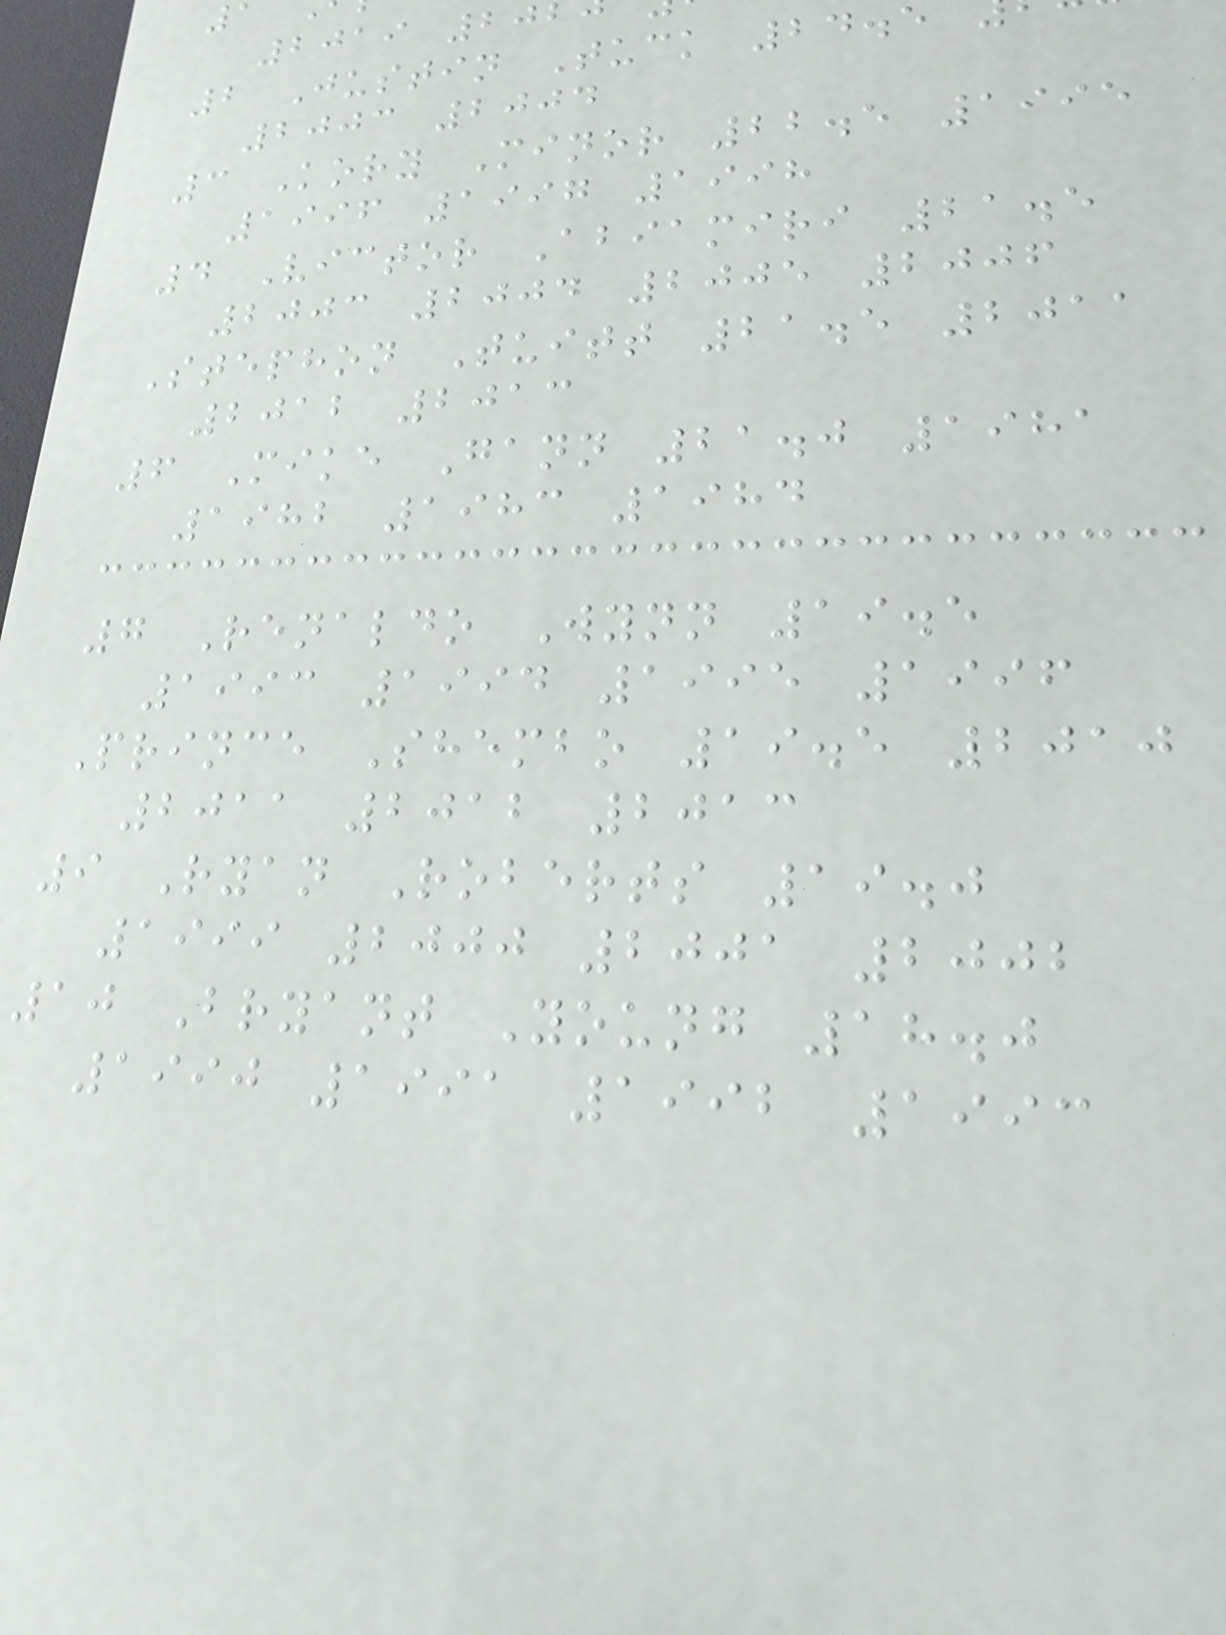2019 20
2 Justin Tuck 24.5
2003 2004
3 Kory Minor 22.5 1995
1996 1997 1998
4 Victor Abiamiri 21.5
2003 2004 2005 2006
Stephon Tuitt 21.5 2011
2012 2013
6 Mike Gann 21.0 1981
1982 1983 1984
7 Renaldo Wynn 19.5
1993 1994 1995 1996
Prince Shembo 19.5 2010
2011 2012 2013
9 Ryan Roberts 19.0
1999 2000 2001 2002
10 Bryant Young 18.0
1990 1991 1992 1993
